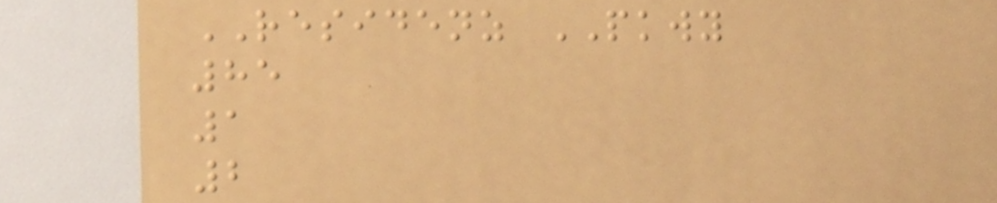RESIDENZ PKWY
85
1
2
